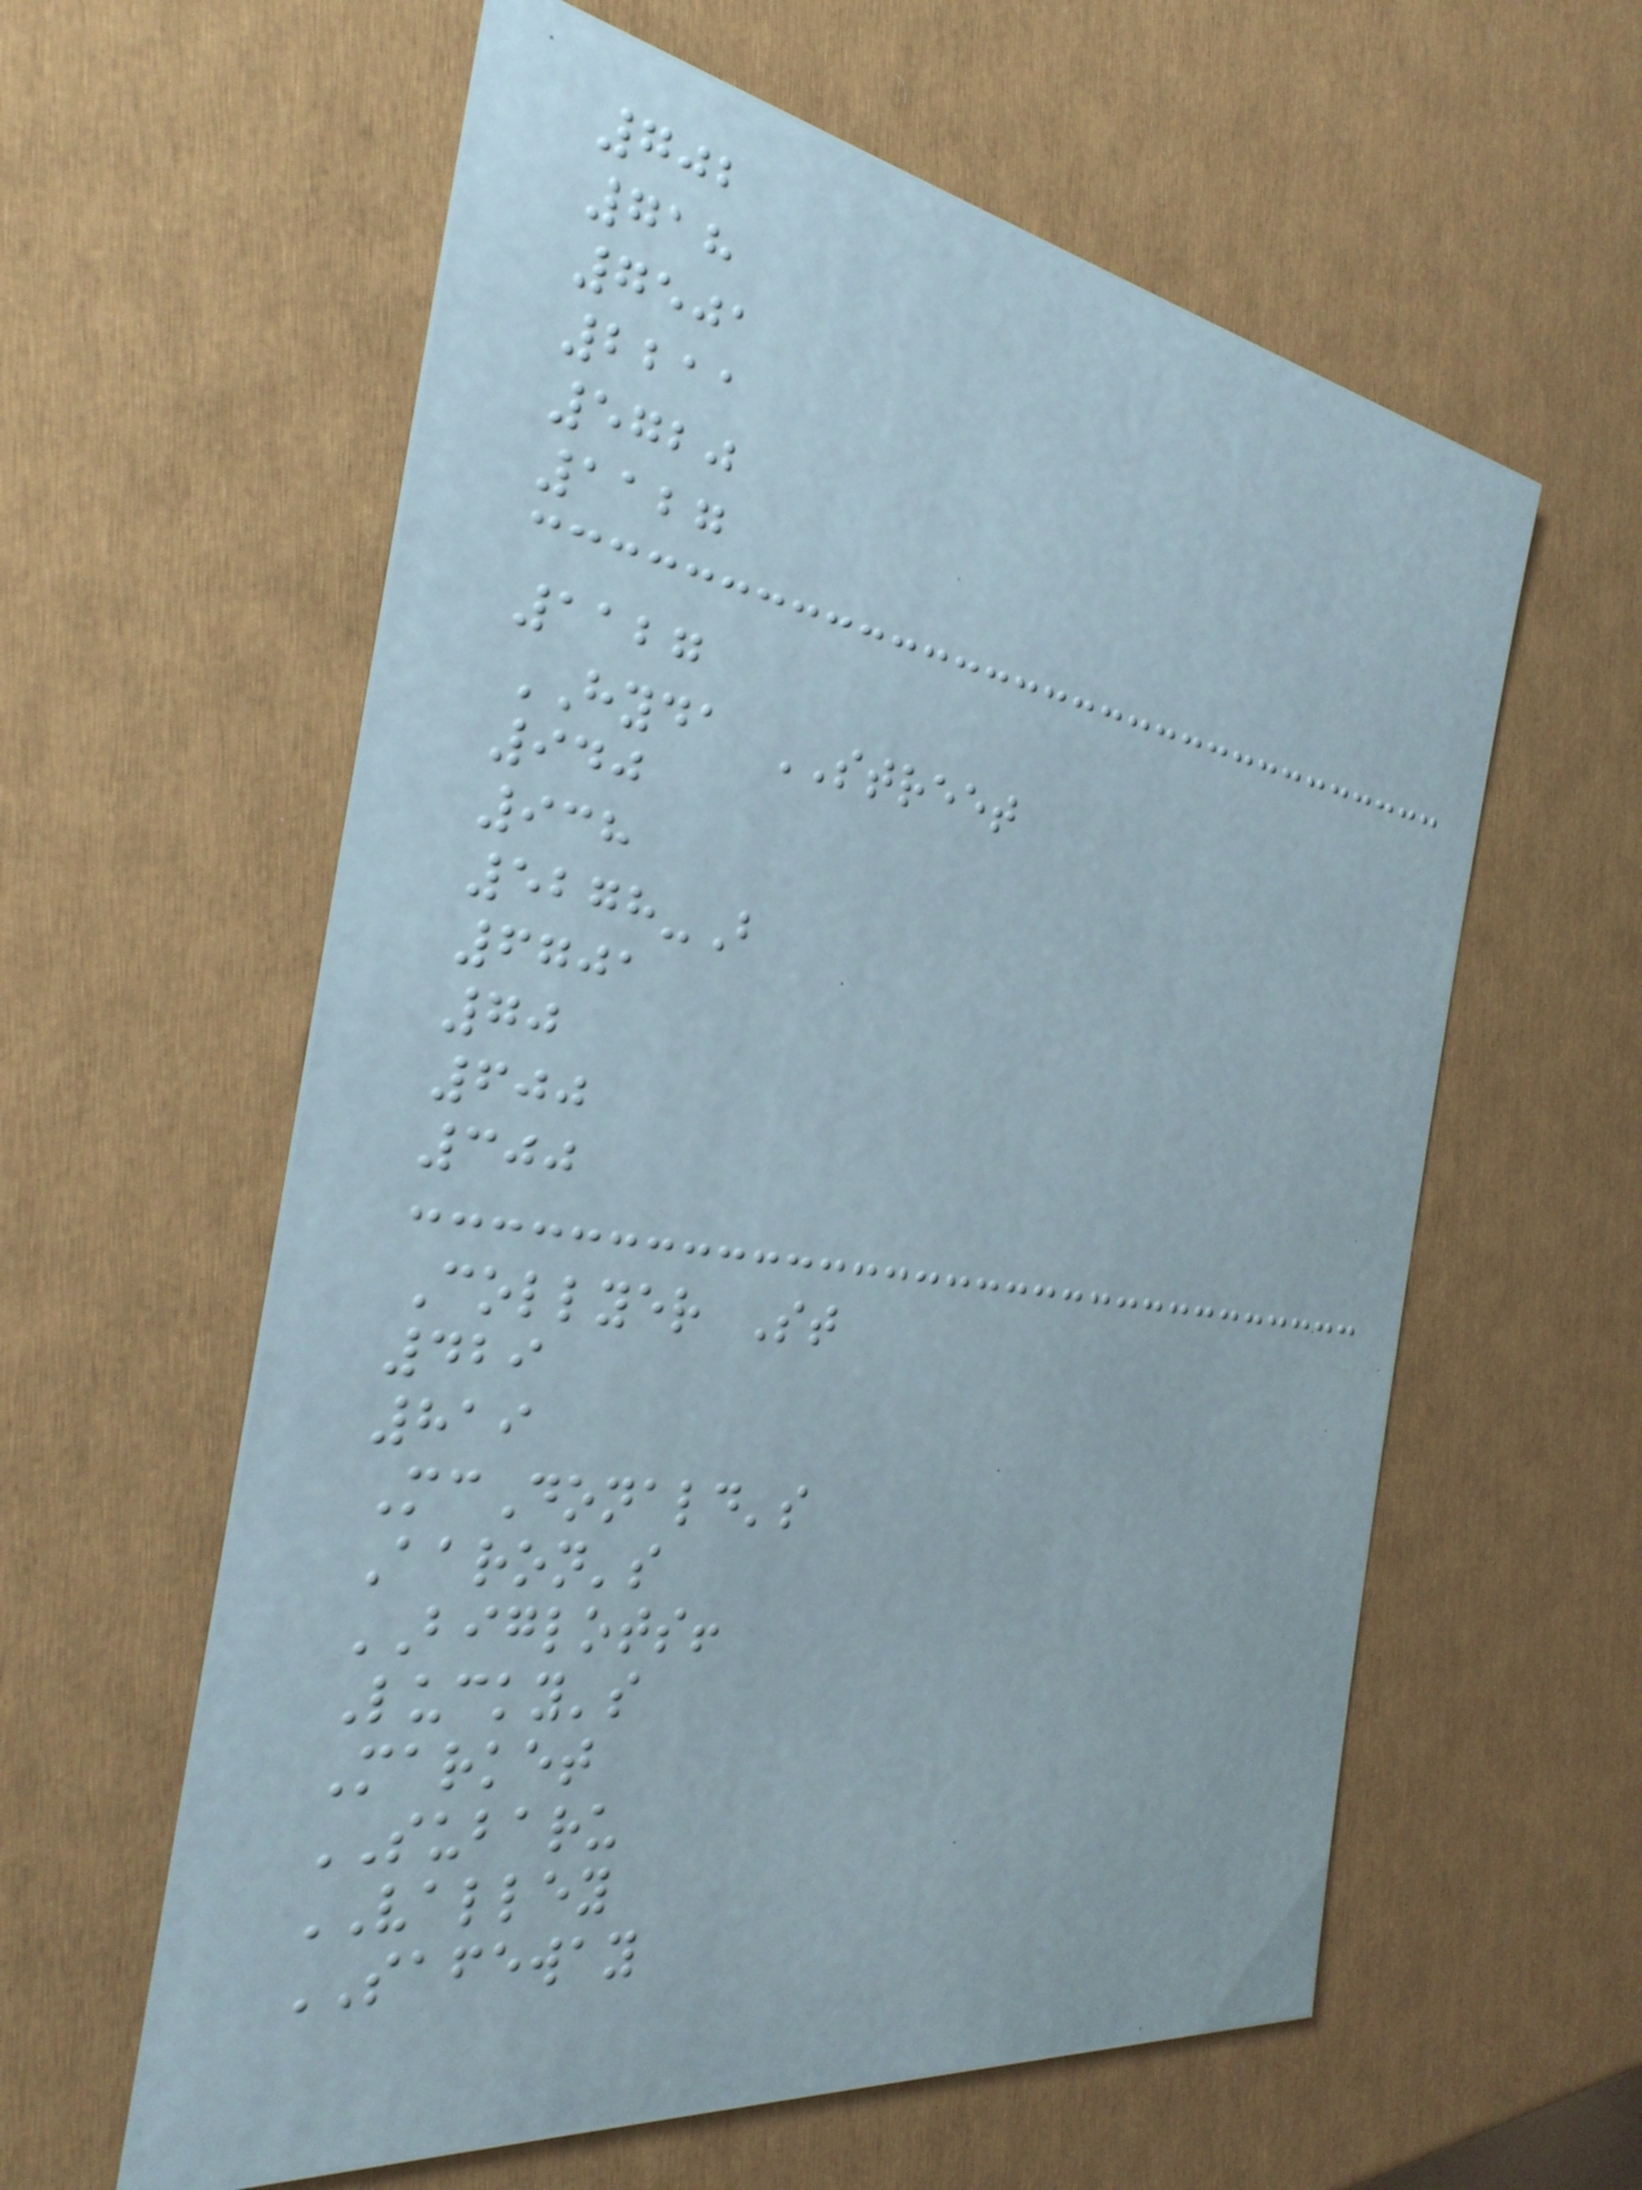702
718
7501
2211
5720
1127
1127
HYDA STREET
940
938
5278-B
6701
70
600
300
Collyer St
429
819
McDonald's
Aaron's
BIGLOTS!
Lucky's
Market
SUBARU
VALLEY
SAFEWAY
